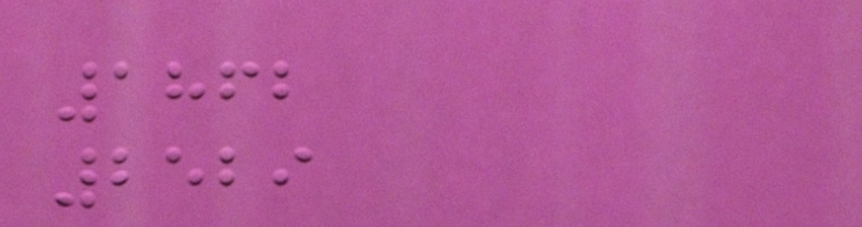1862
2529
